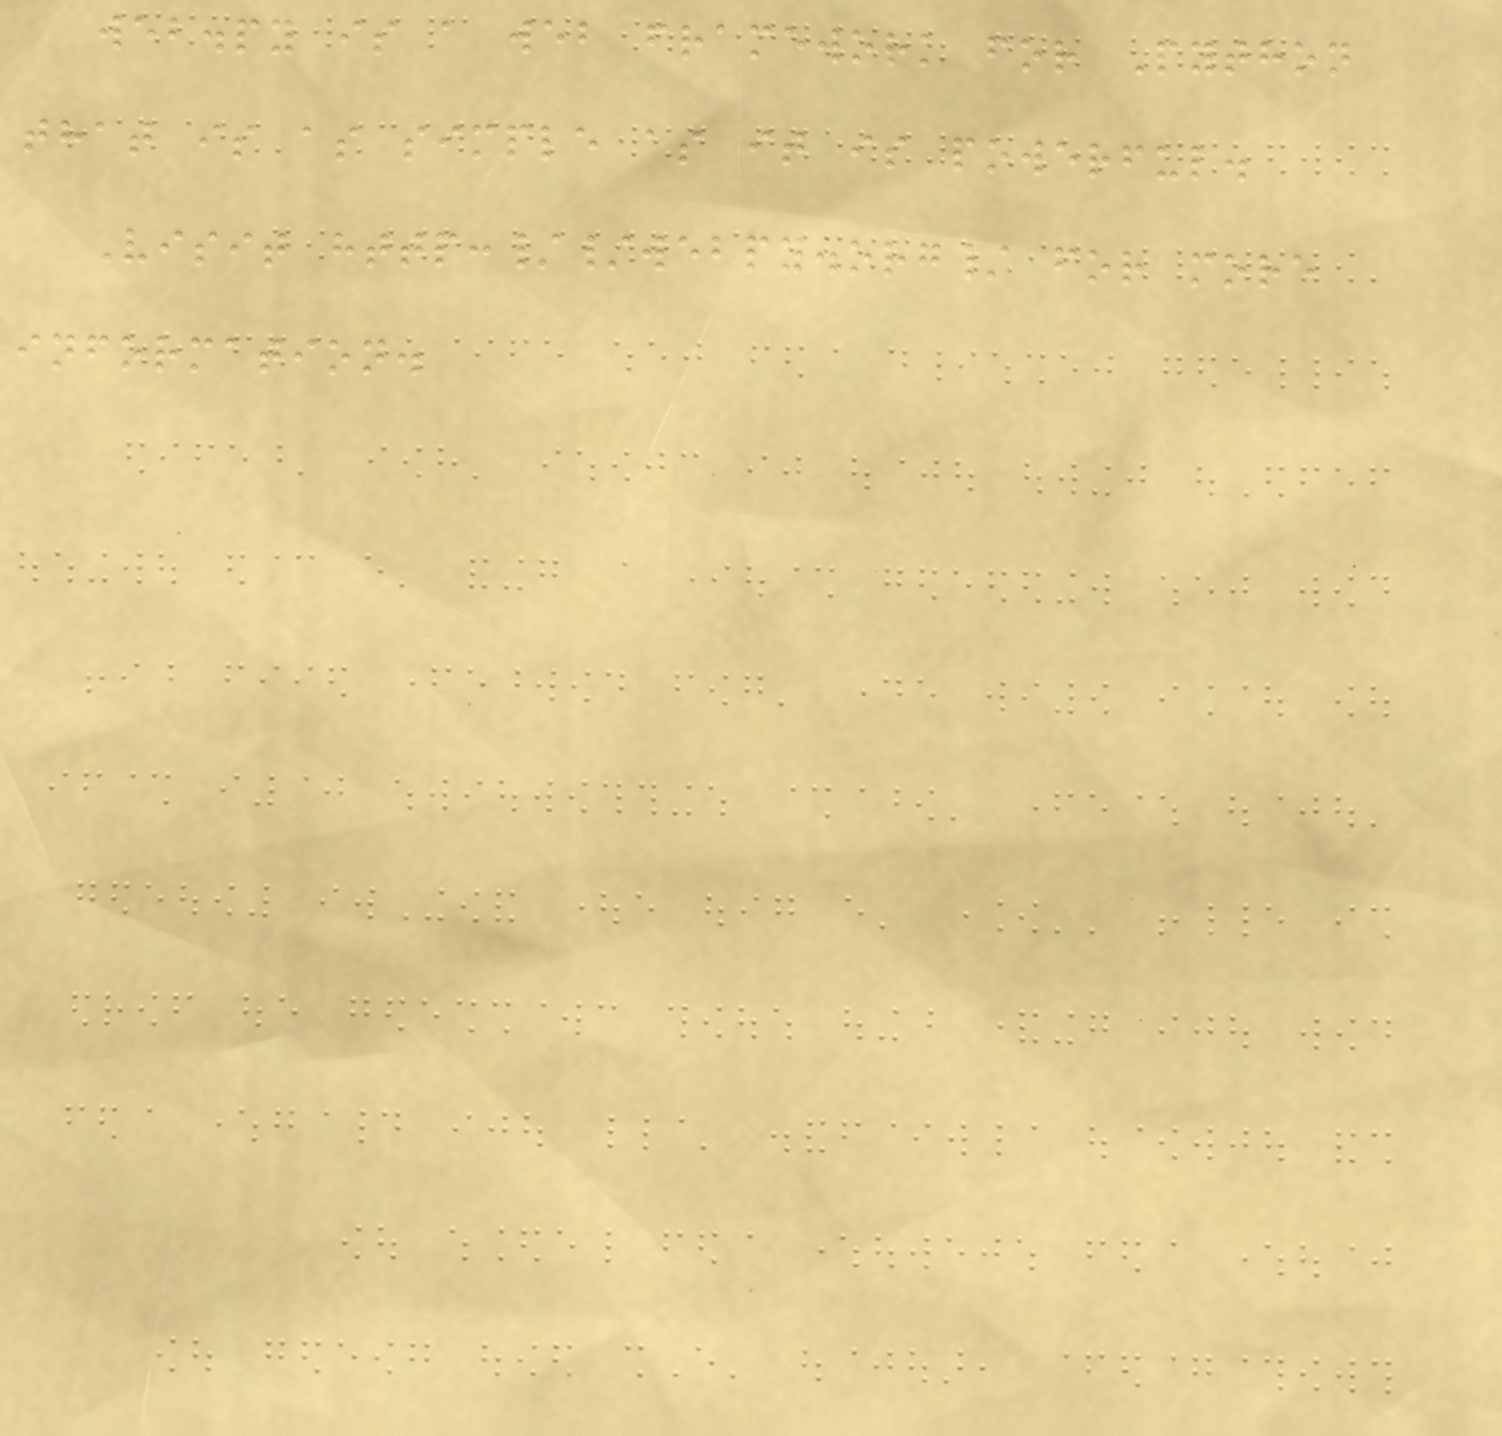web.py is a web framework for Python
that is as simple as it is powerful.
Visit http://webpy.org/ for more
information.
